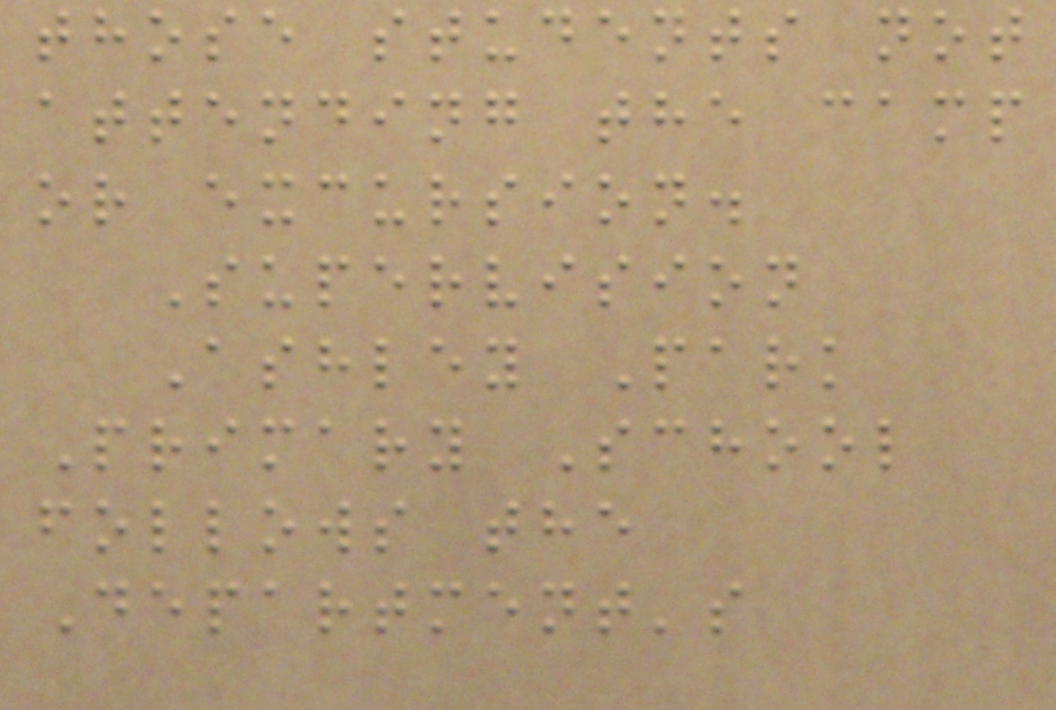those students not
attending the camp
or excursion.
Supervision
Ashley Park
Primary School
follows the
Department's
